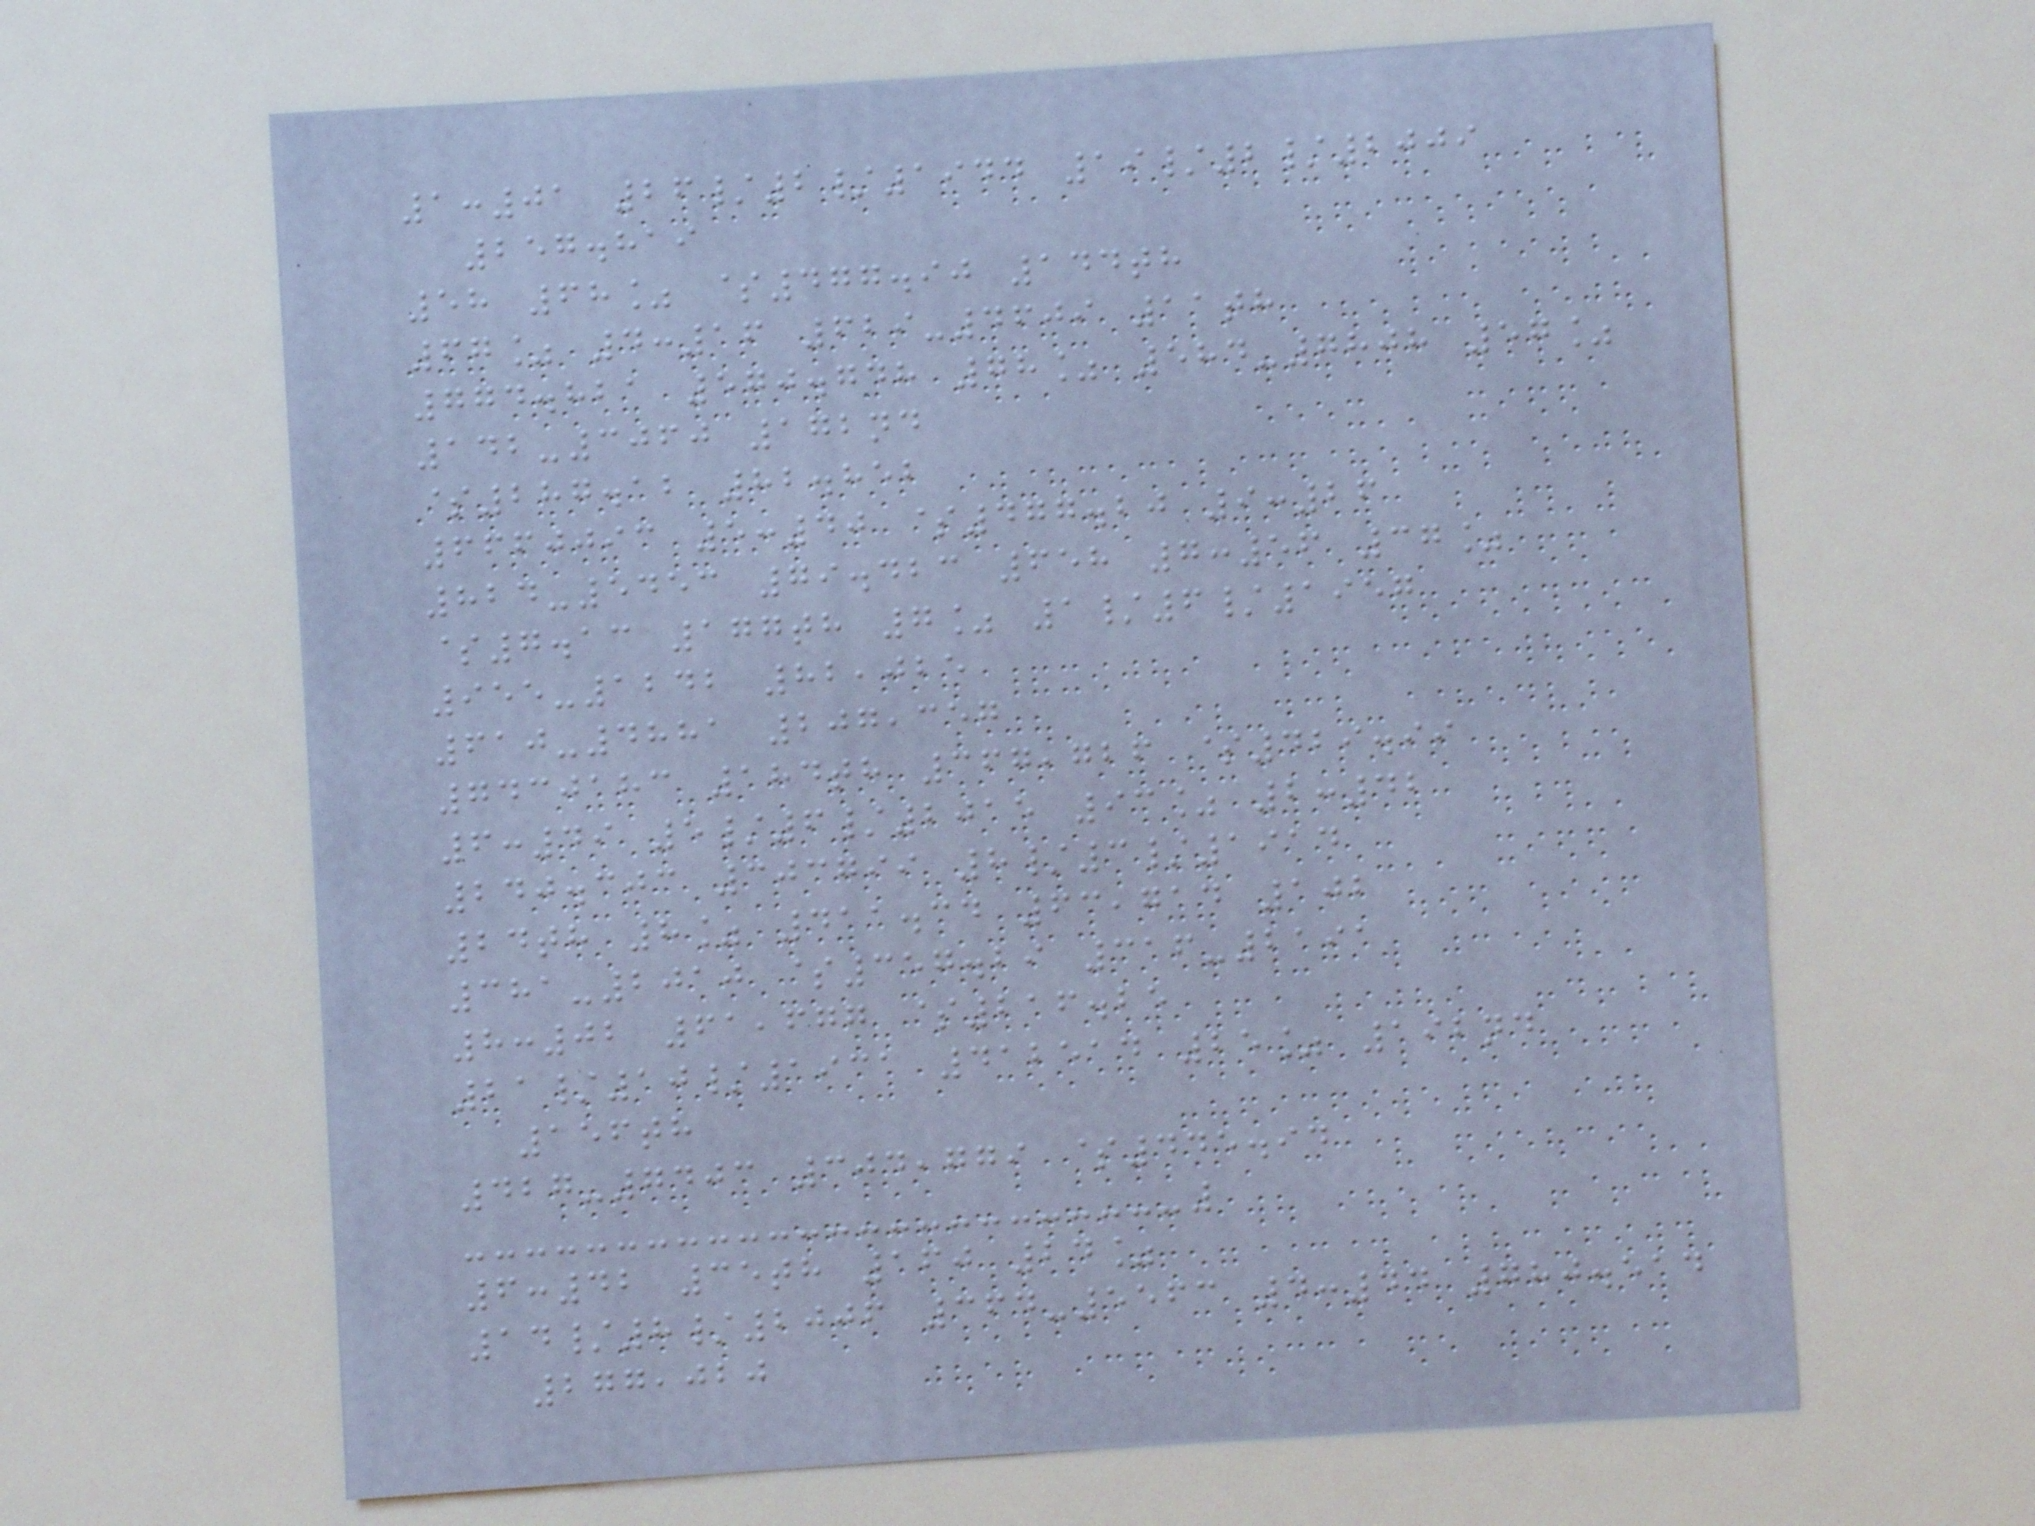1:01 26/2/1944 19/2/2009
257.819
58 68% $477.90 144th
67% 4:16 629-4609 11th
774.821 570.748 78% 584-7808 57%
142-3060 172nd
$287.12 82.852
6660093 5:40 $477.20 9:26
824-5453 79.423 658 7:56 37%
$7.13 177th 7% 1/6/1957
955-1242 82,025
610-4881 207,357
7430183 184th 367,726 $429.99
6:49 5/6/2015 93% 2:42
240.303 303799 8/3/1914
24th 8% 411.34 63,714 102
381-2010 $357.29 316-2191
8:02 61,677 $216.25
21/10/1931 412514 25% 192nd
156th
427-7403 304,779 $445.94
6:42 35th 160 24%
14/8/2006 364-5563 4:44 780.514
277,020
